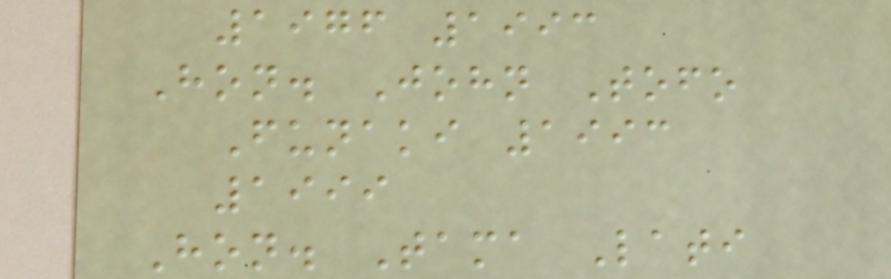1976 1993
Hon. John Tofo
Funaki 1993
1999
Hon. Tama Lati
